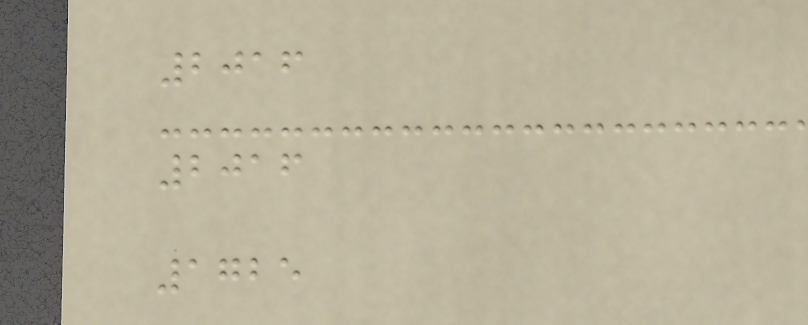2016
2016
1725
